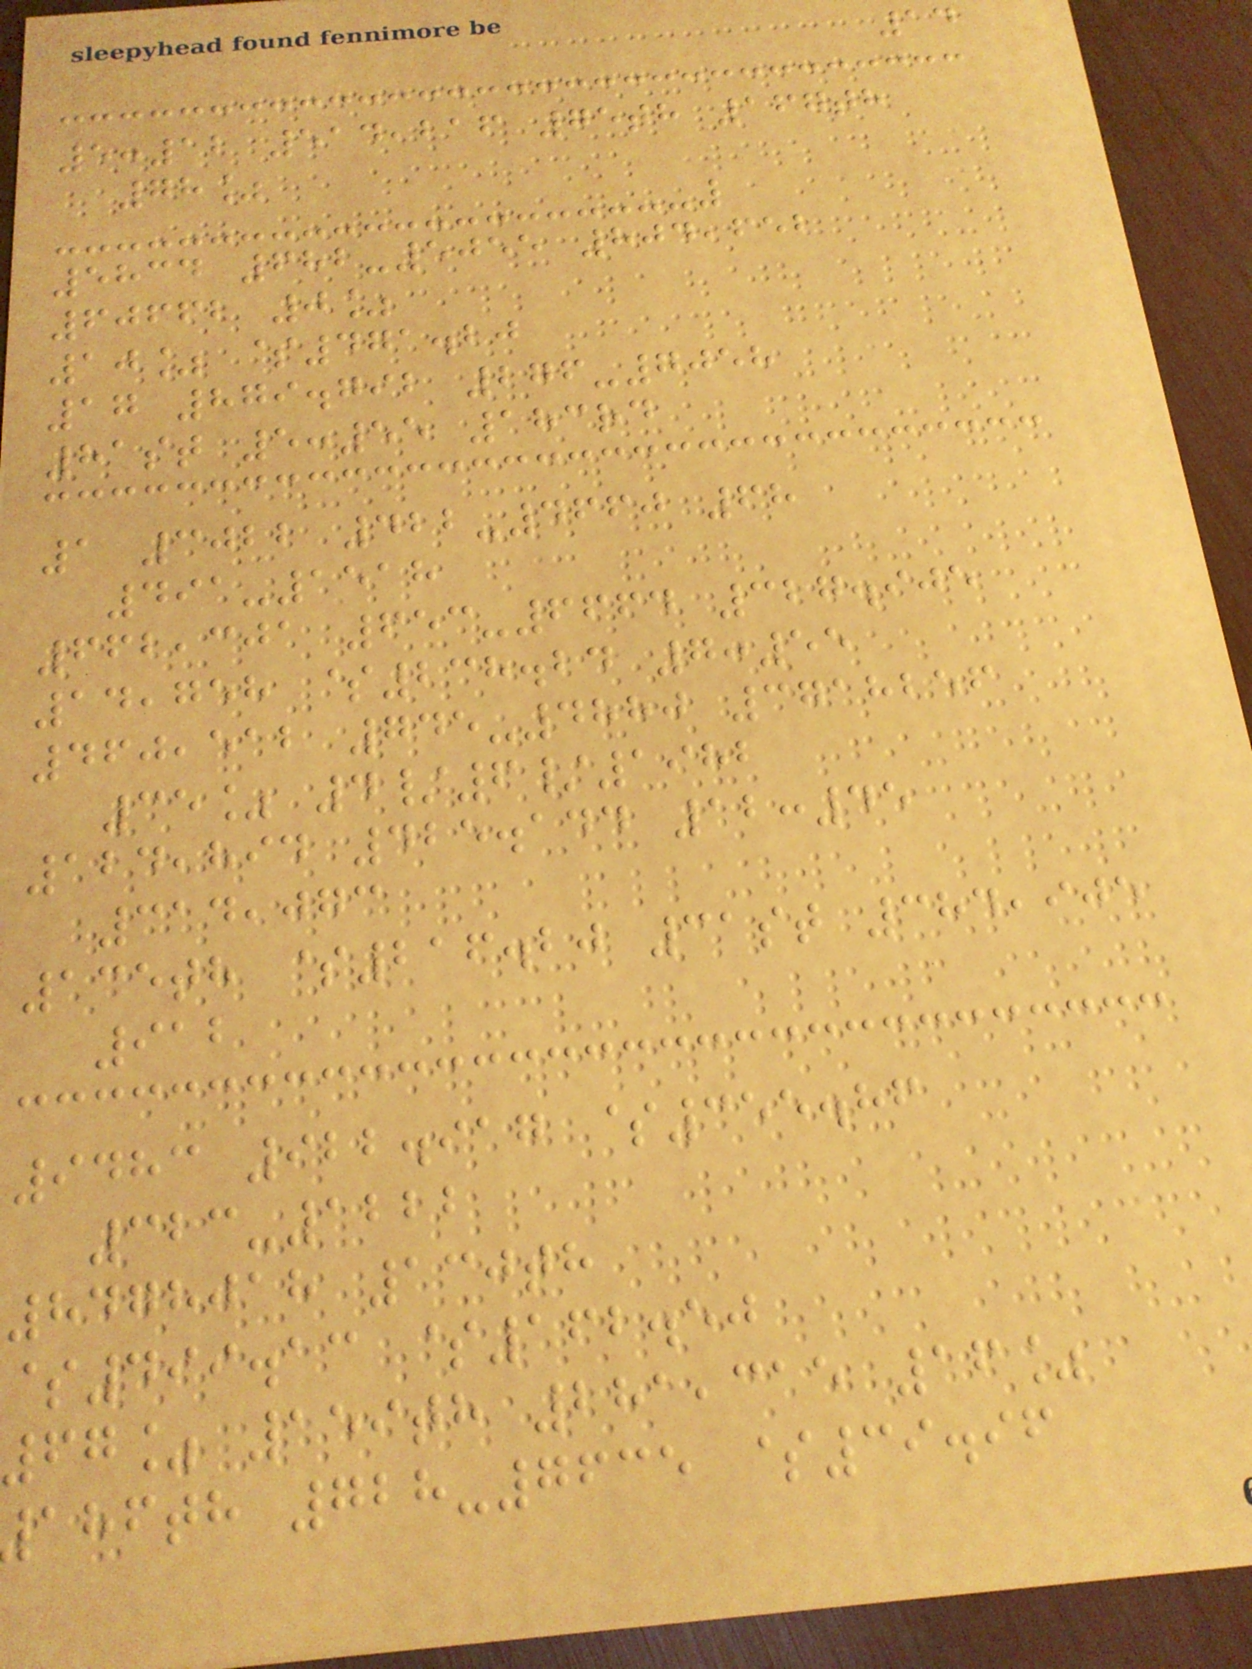14
5:12 514,216 75th 167th
78%
5834 682-5055 804,652
60662 0%
10% $471.20
17 879.792 276-7058
81st 5:55 183rd
1 3022 422-4660 68
491-1518
662,301 653-6664 327.905
14,758 $238.24 7:55
460,512 745-4880 3718256
35% 4/6/1982
124,894 425.144 12:45
314,073
135th $216.20 31st 384,905
912
9483 922.917 $355.86
323-1222
8478018 130th
$499.13 $162.50
67% 159th 281,315 16%
ahfth 728-7635 $39.96
